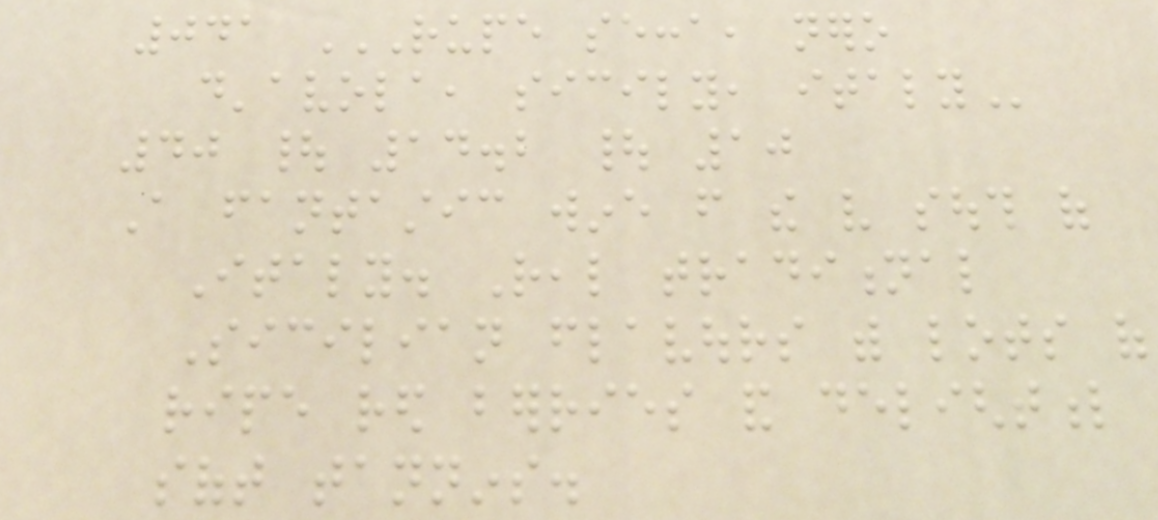041 RUPE SECCA, NERO
D'AVOLA, SICILY, ITALY
40 | 14.2 | 10
A fantastic wine from the very south of
Italy. Real traditional
Sicilian flavours with lots of
ripe red berries and delightful
soft tannins.
